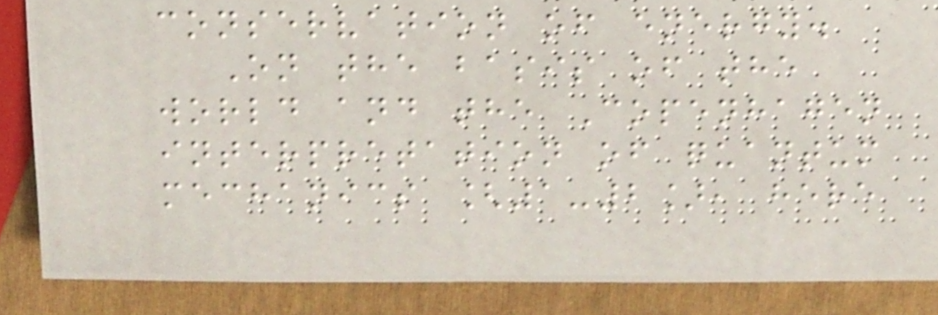conservation of energy.
On the basis of the
world and the Copenhagen
interpretation of quantum
mechanics [1-2], here
